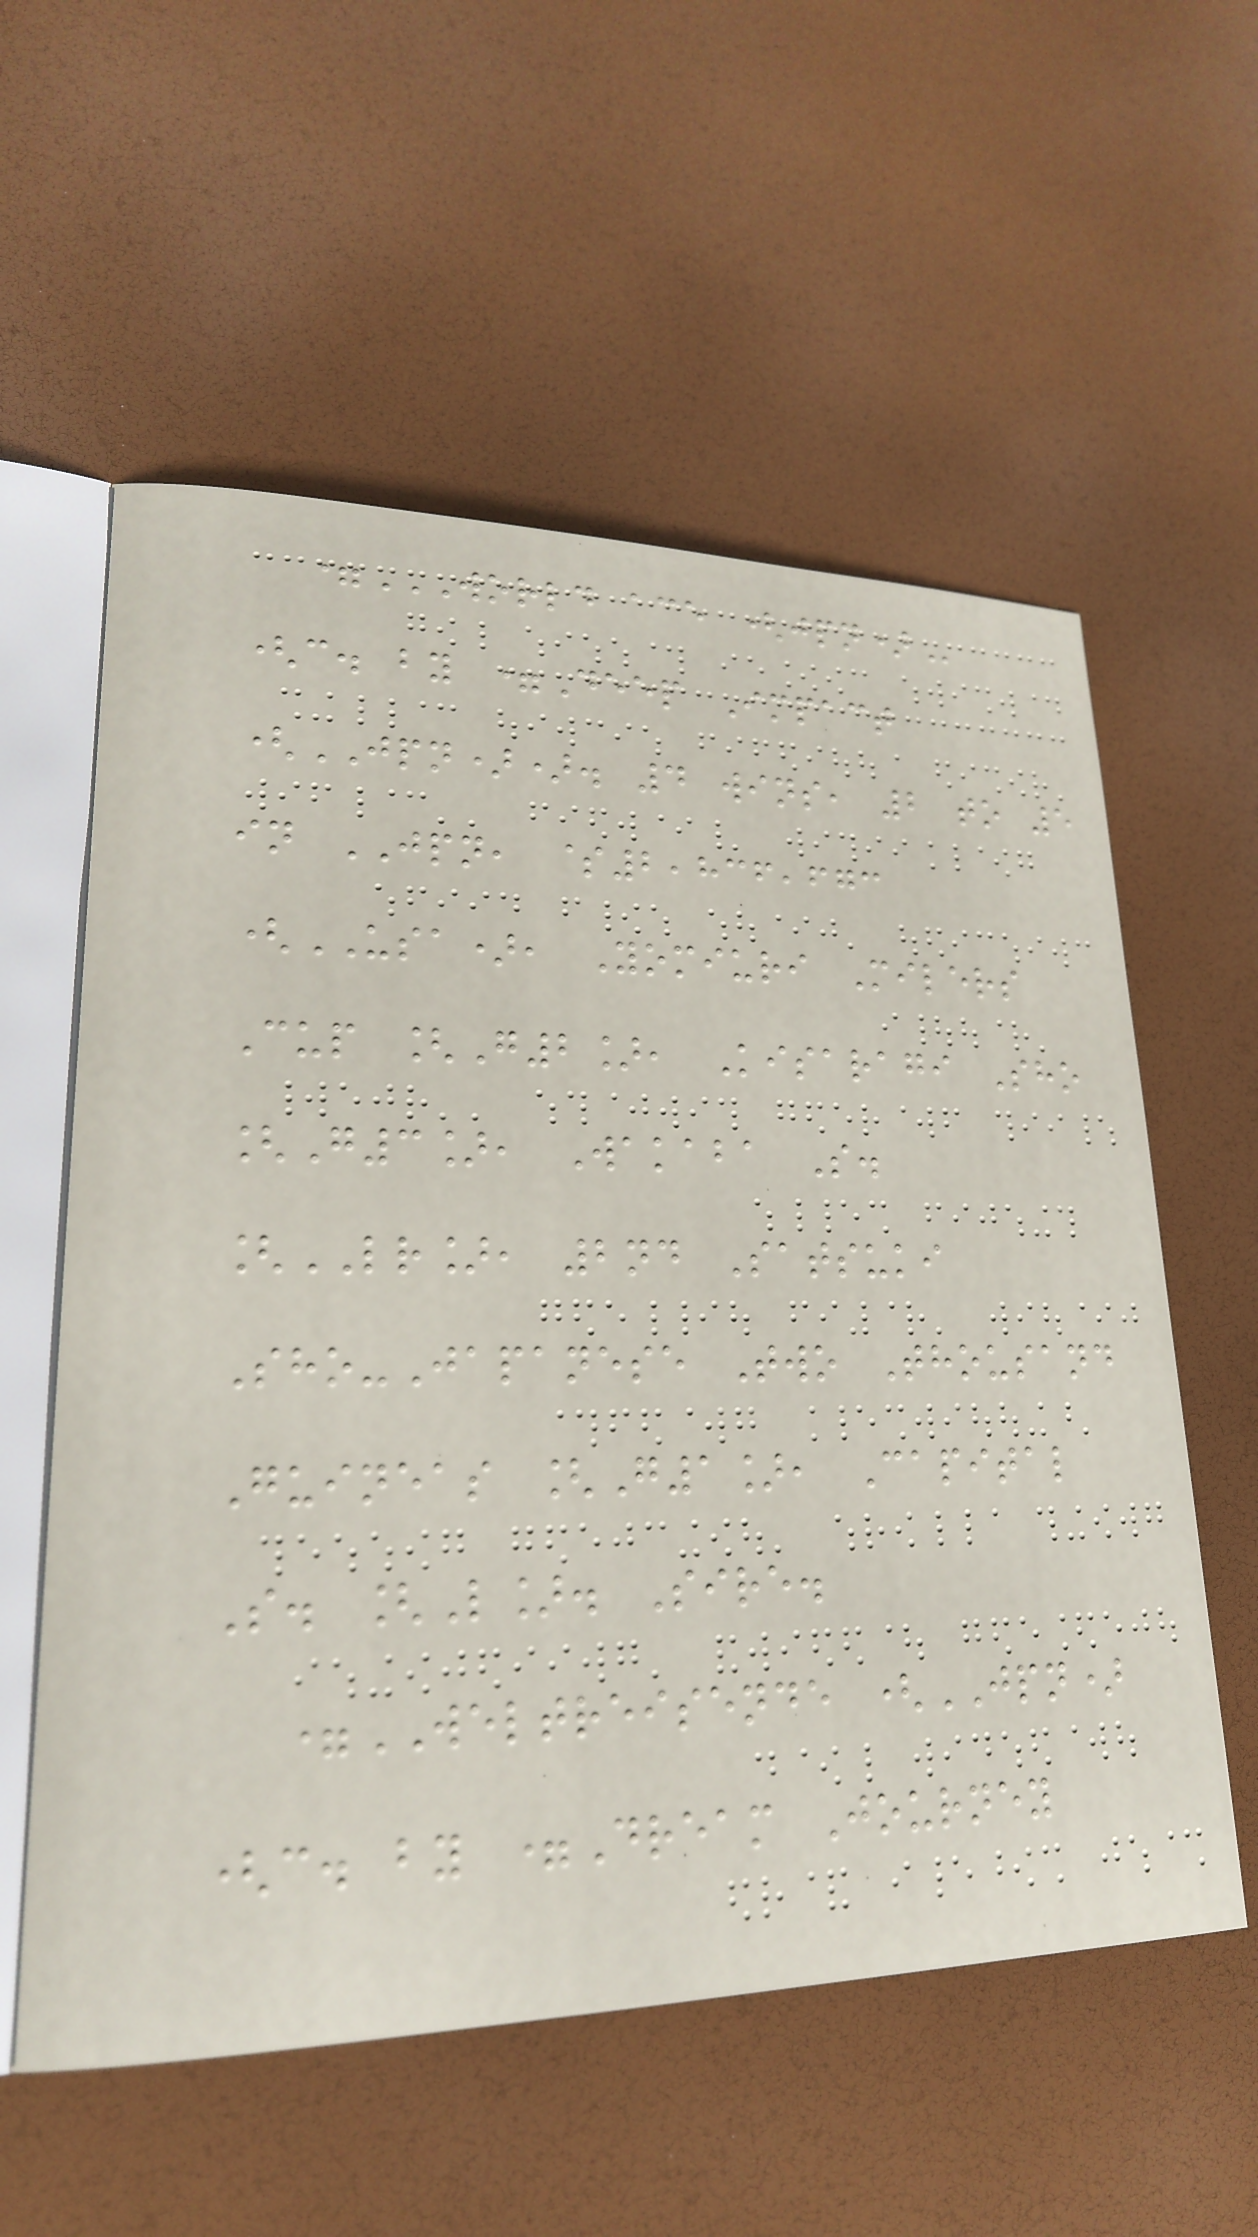=WORLD ACE (JPN)
(c. by =Deep Impact
(JPN)). 4 wins, 2 to 5
in JPN, $2,836,673
(USA), Yomiuri Milers
Cup [G2], Kisaragi Sho
[G3], Wakaba S.
[LR], 2nd Satsuki
Sho-Japanese Two Thousand
Guineas [G1], Capital
S. [L]. Sire.
=WELTREISENDE (JPN)
(c. by =Dream Journey
